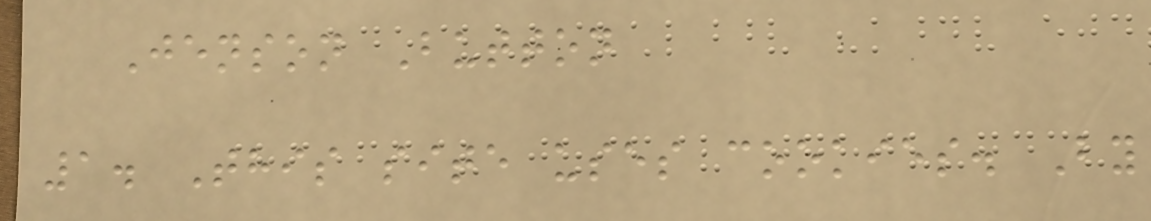Jenson Button
1. This site uses cookies. By
